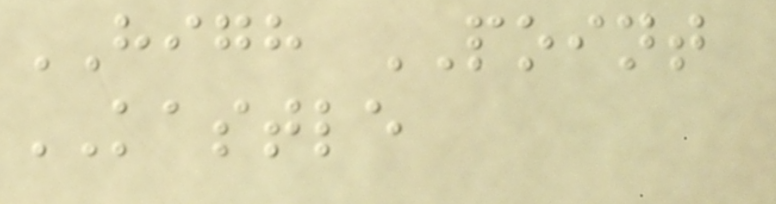HIGH POINT
KASTLE
